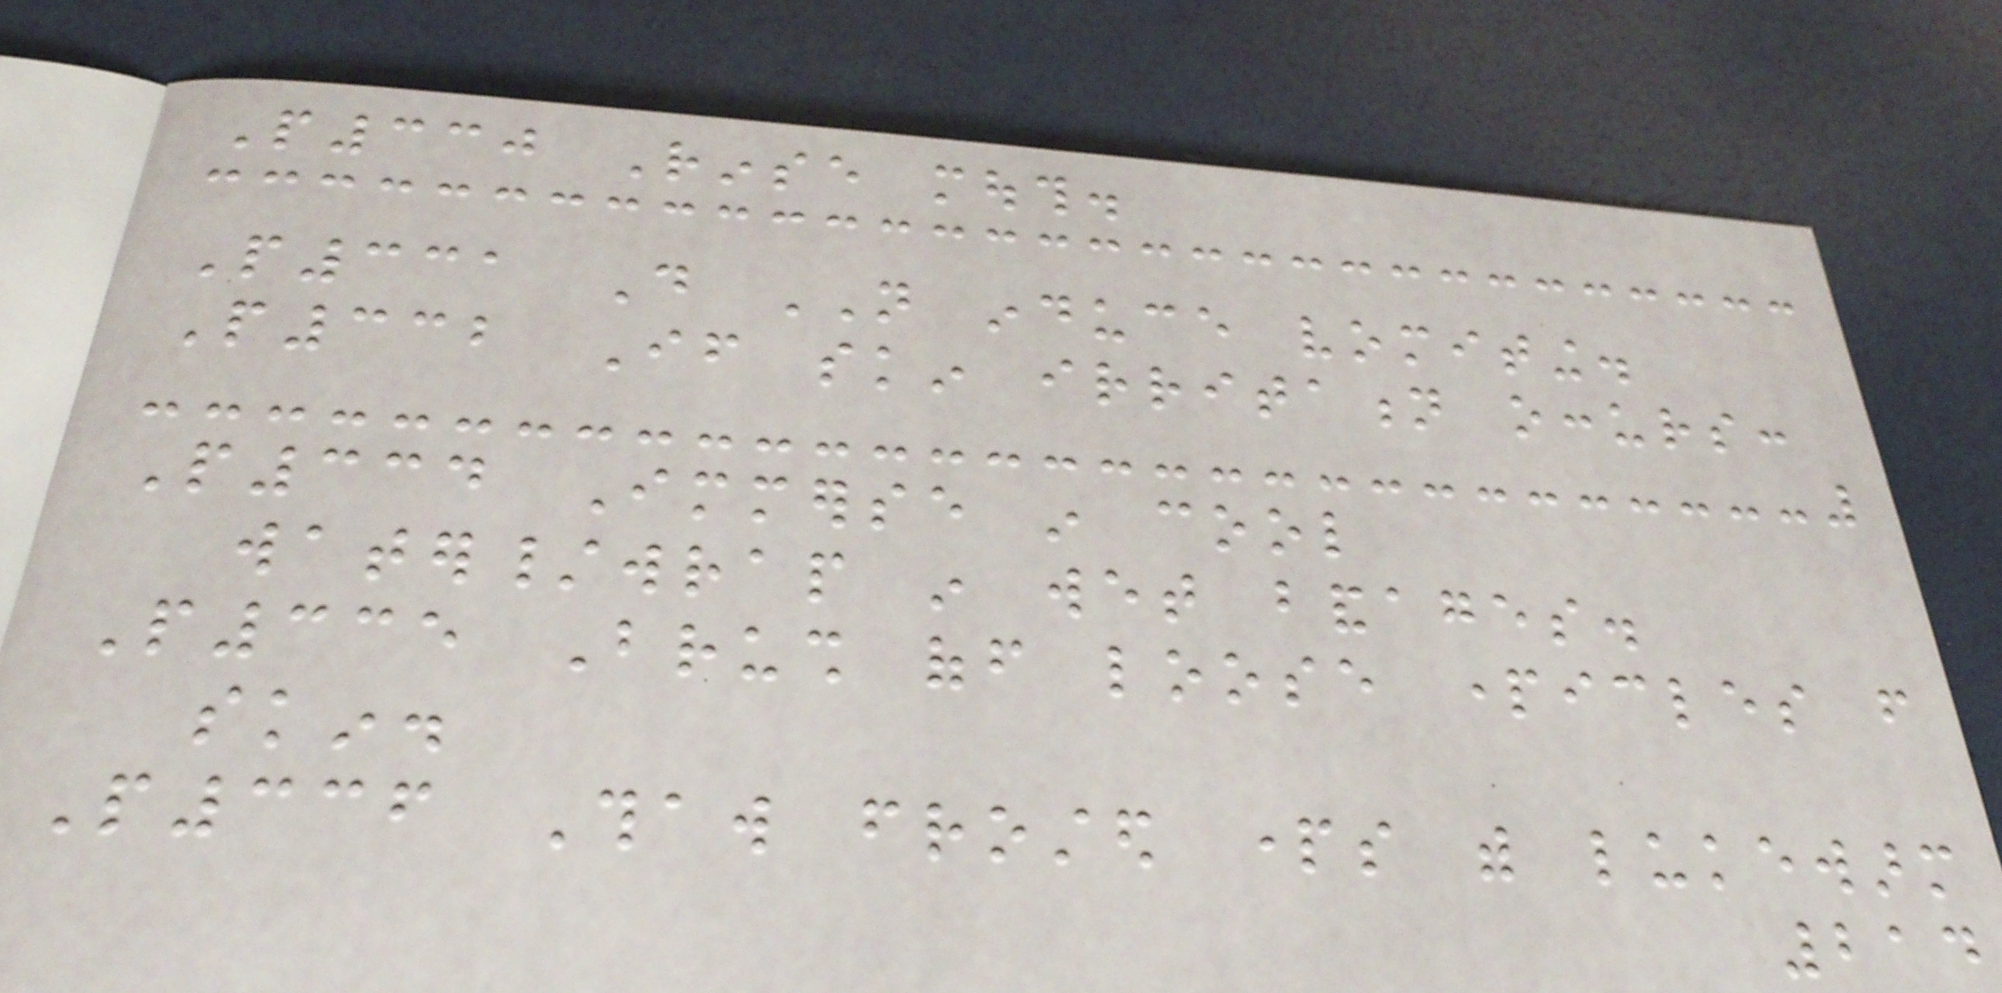P330 Rinse mouth.
P331 Do NOT induce vomiting.
P332 If skin irritation occurs:
P334 Immerse in cool
water/wrap in wet bandages.
P335 Brush off loose particles from
skin.
P336 Thaw frosted parts with lukewarm
214
